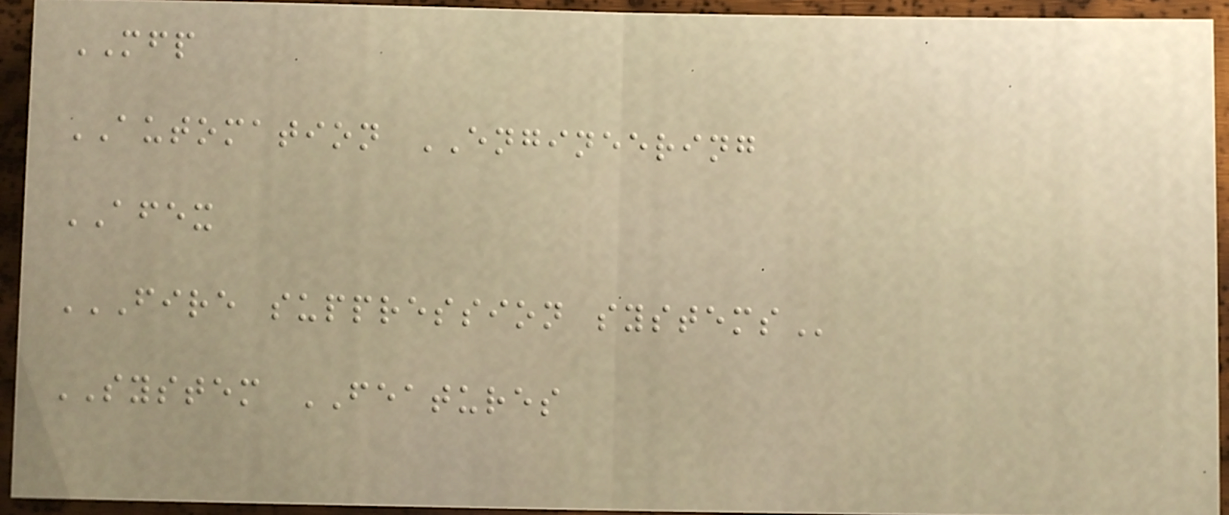MFP
AUTOMATION ENGINEERING
AFEX
FIRE SUPPRESSION SYSTEMS
SYSTEM FEATURES
